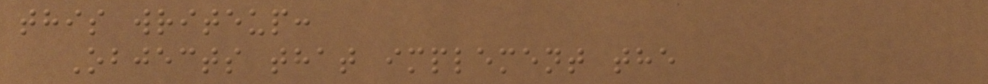this writeup:
Objects that implement the
